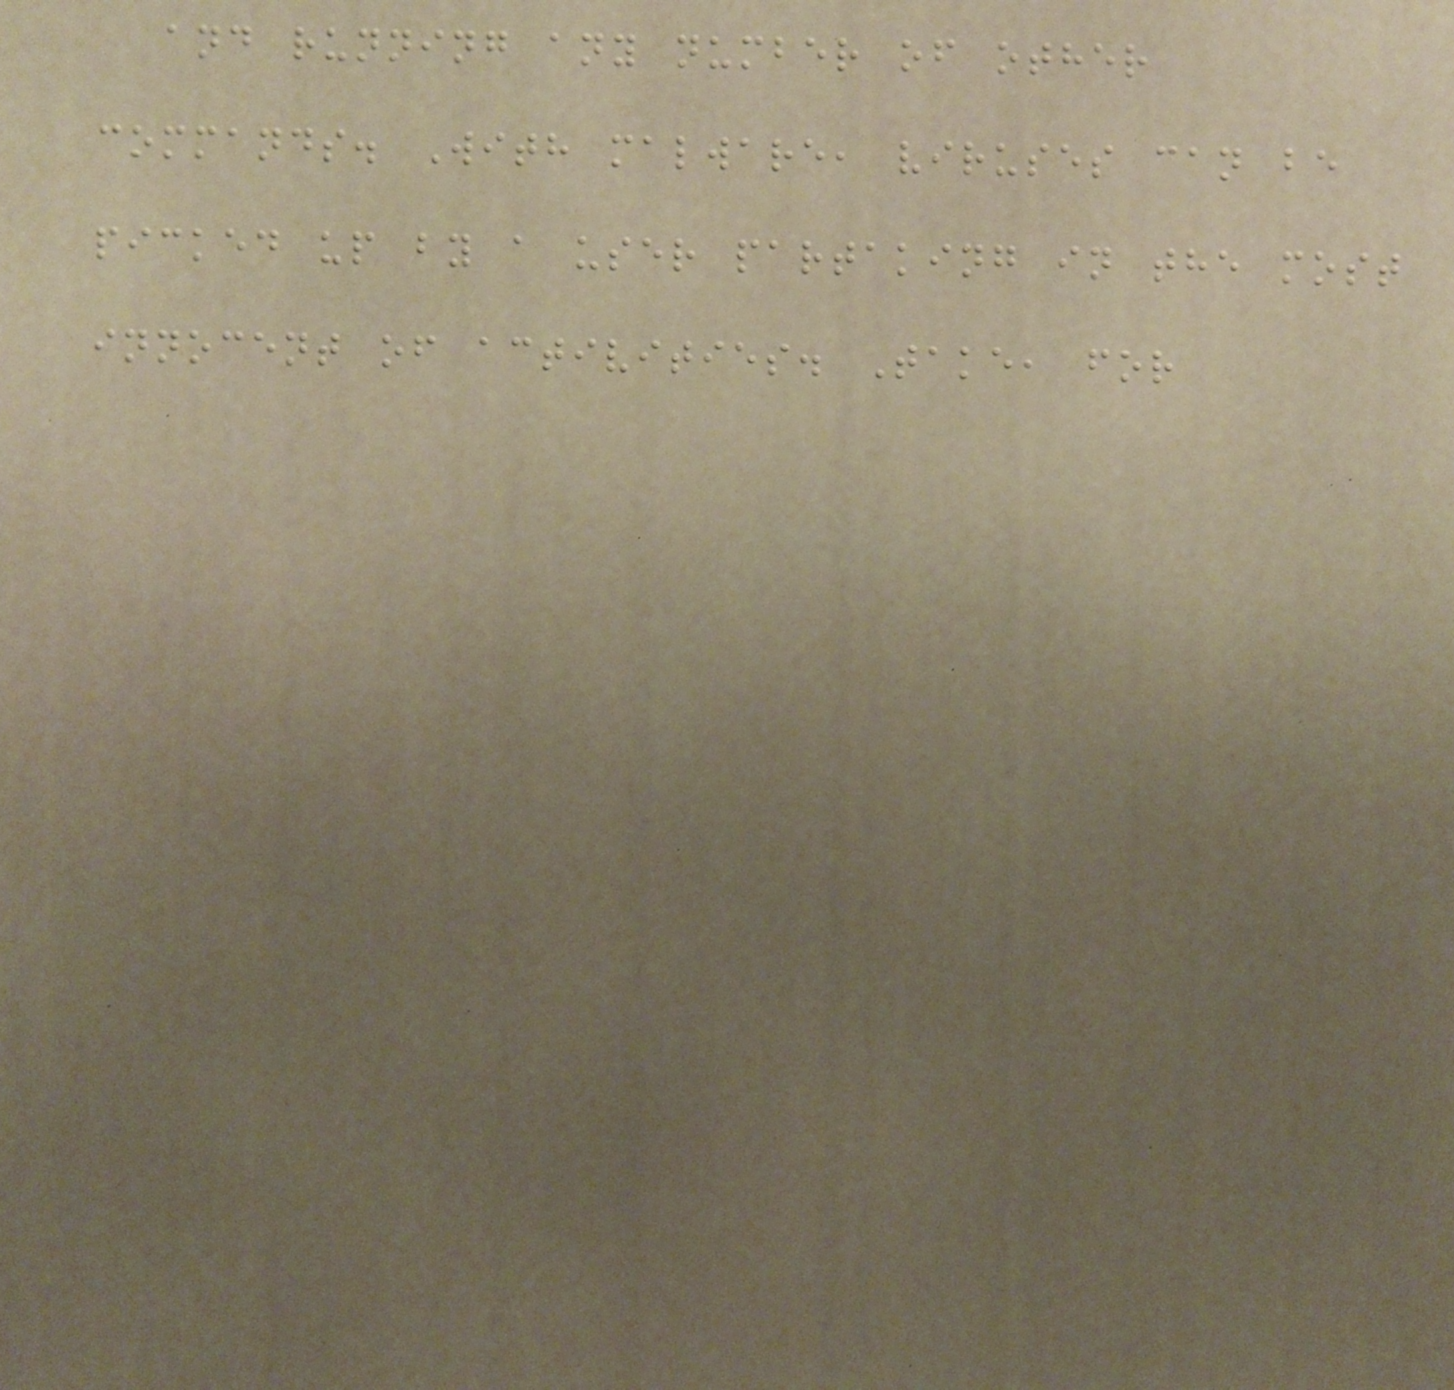and running any number of other
commands. With malware, viruses can be
picked up by a user partaking in the most
innocent of activities. Take, for
